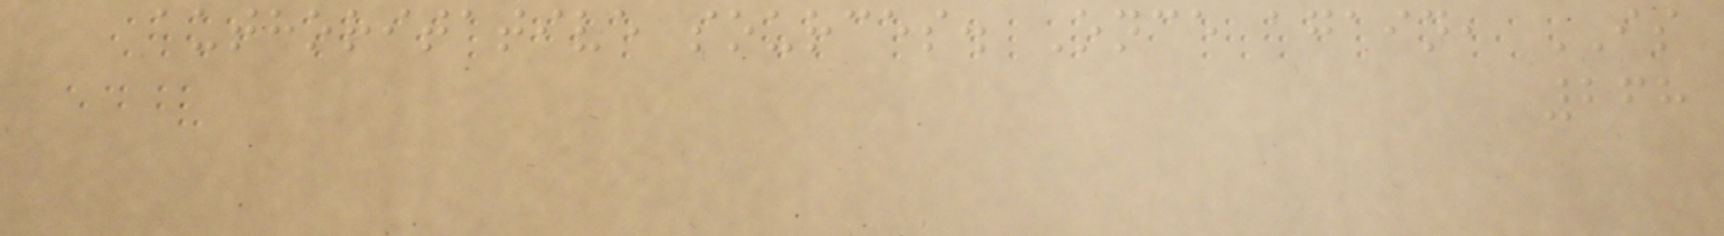authoritative sources. Once again, IS
268
